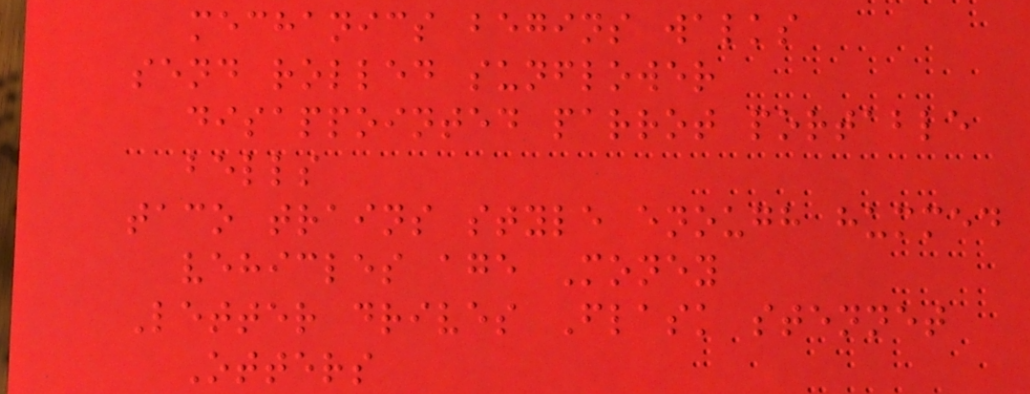mechanics begins walks
send rolled sunflower
disappointed parrot portable
bells
taco trains style enough hummed
vehicles age Money
Letter drives Flask stennet
Otters
